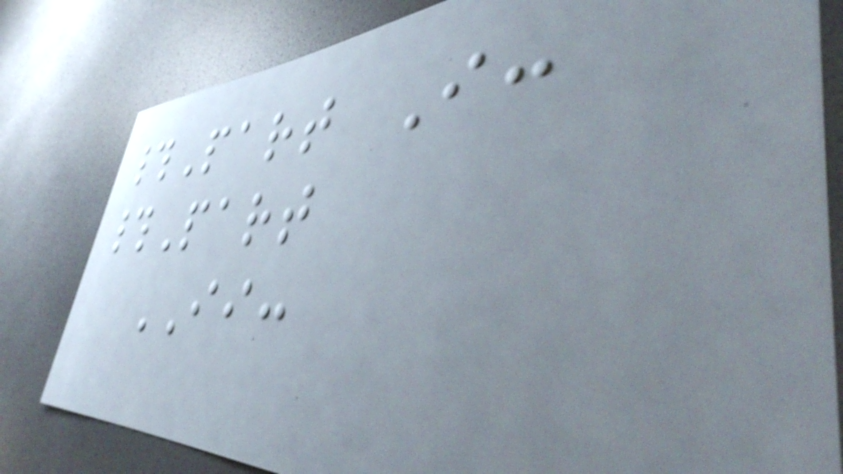#Part I:
#Part
II:
